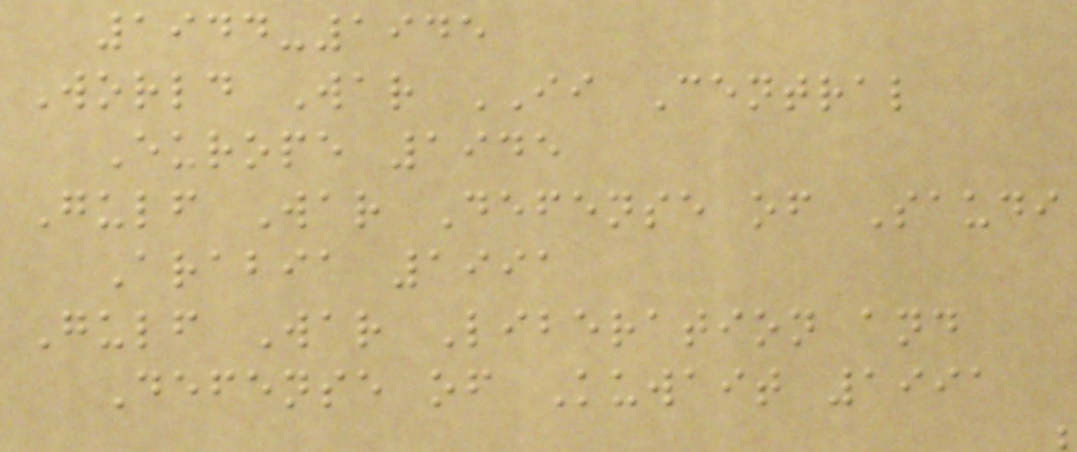1944-1945
World War II Central
Europe 1945
Gulf War Defense of Saudi
Arabia 1991
Gulf War Liberation and
Defense of Kuwait 1991
